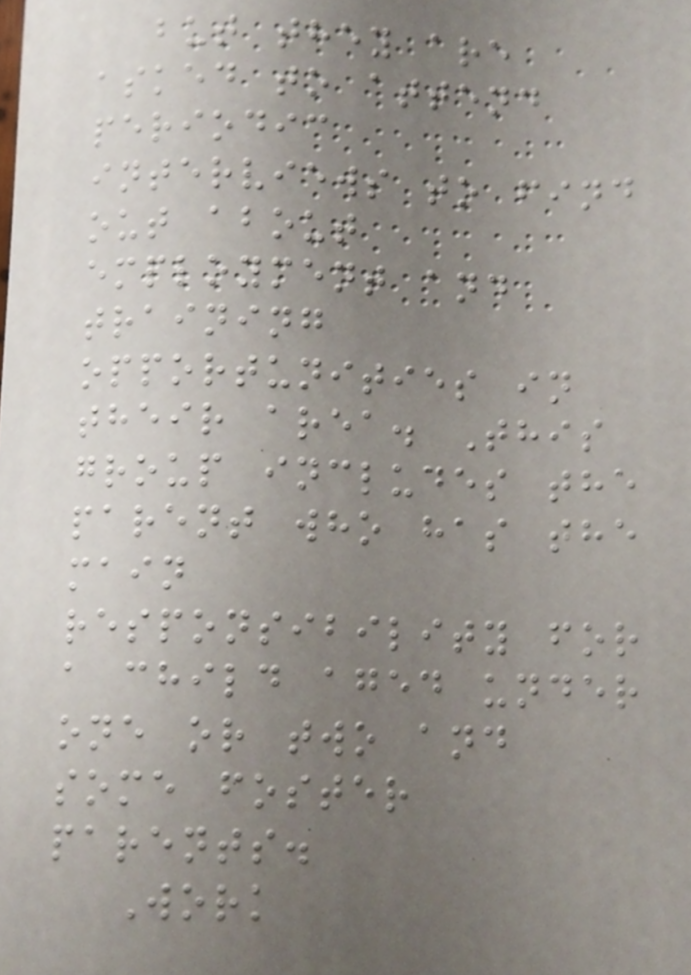but they are
asked to attend
periodic
interviews to find
out about
employment and
training
opportunities in
their area. This
group includes the
parent who has the
main
responsibility for
a child aged under
one or two and
some foster
parents.
Work
